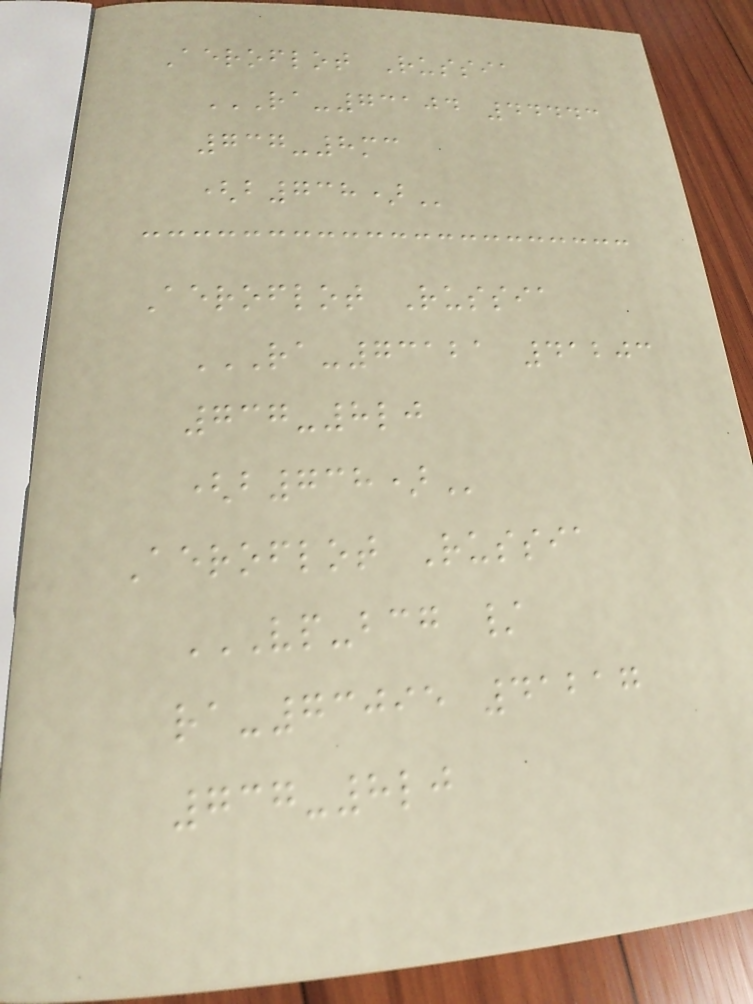Aeroflot Russia
RA-73104 44443
737-8MC
(B738)
Aeroflot Russia
RA-73121 41203
737-8LJ
(B738)
Aeroflot Russia
VP-BCG /
RA-73095 41217
737-8LJ
